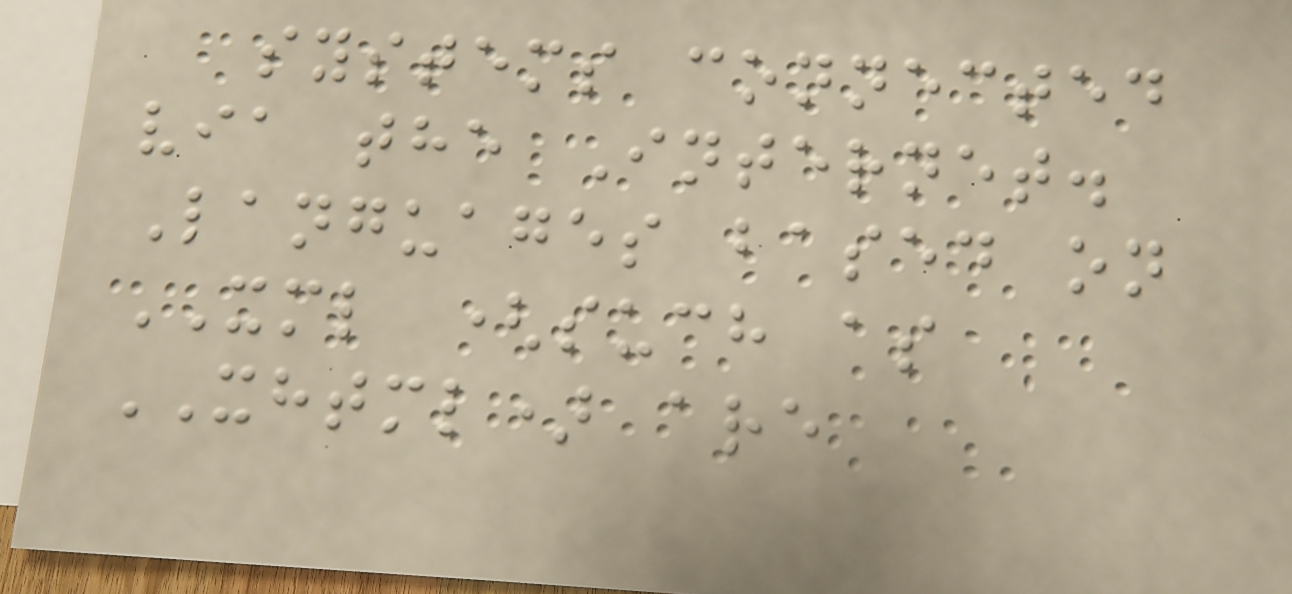systems connected
via the Internet.
Languages based on
XML (such as
XHTML) are
